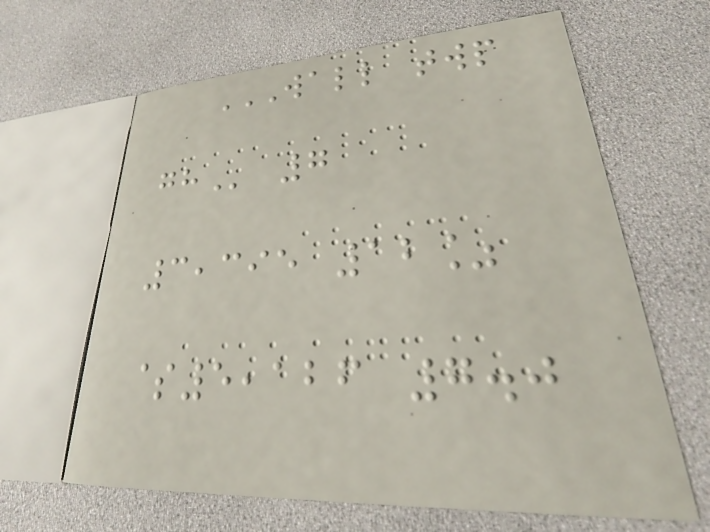WALL TWP
GH 7
3,395 12%
$5,126 7.0
